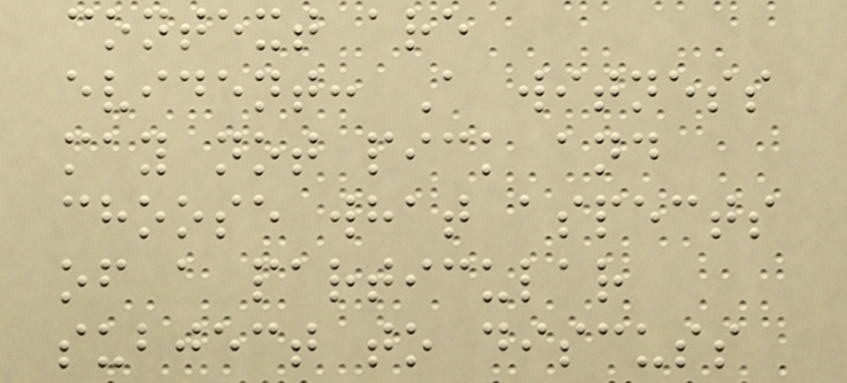context are
evident: A witness
may not pick and
choose what aspects
of a particular
subject to discuss
